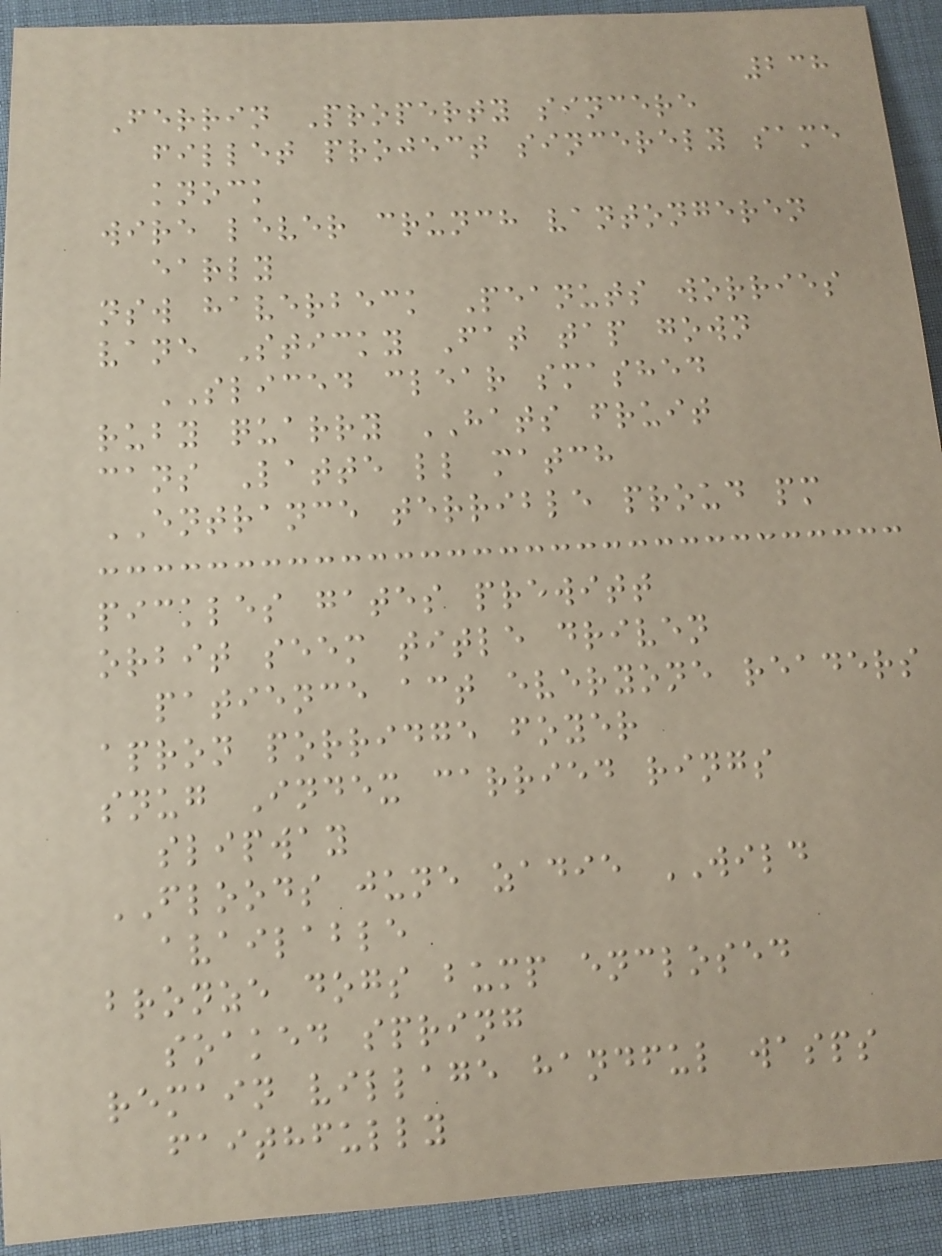238
Ferrin Property sincere
fillet project sincerely same
knock
wire lever crunch vantongeren
early
nsw haverbeck Peanuts worries
vane Sticky Fat tap gown
SLICED clear smashed
ruby quarry HATS fruit
cans Latte ll match
ENTRANCE terrible proud pm
pickles gates prewitt
orbit seem title driven
patience act everyone readers
apron porridge foyer
snug Index carried rings
slipway
FLOODS june zadie WILD
available
bronze dogs bump enclosed
soaked spring
remain village handful wasps
faithfully
